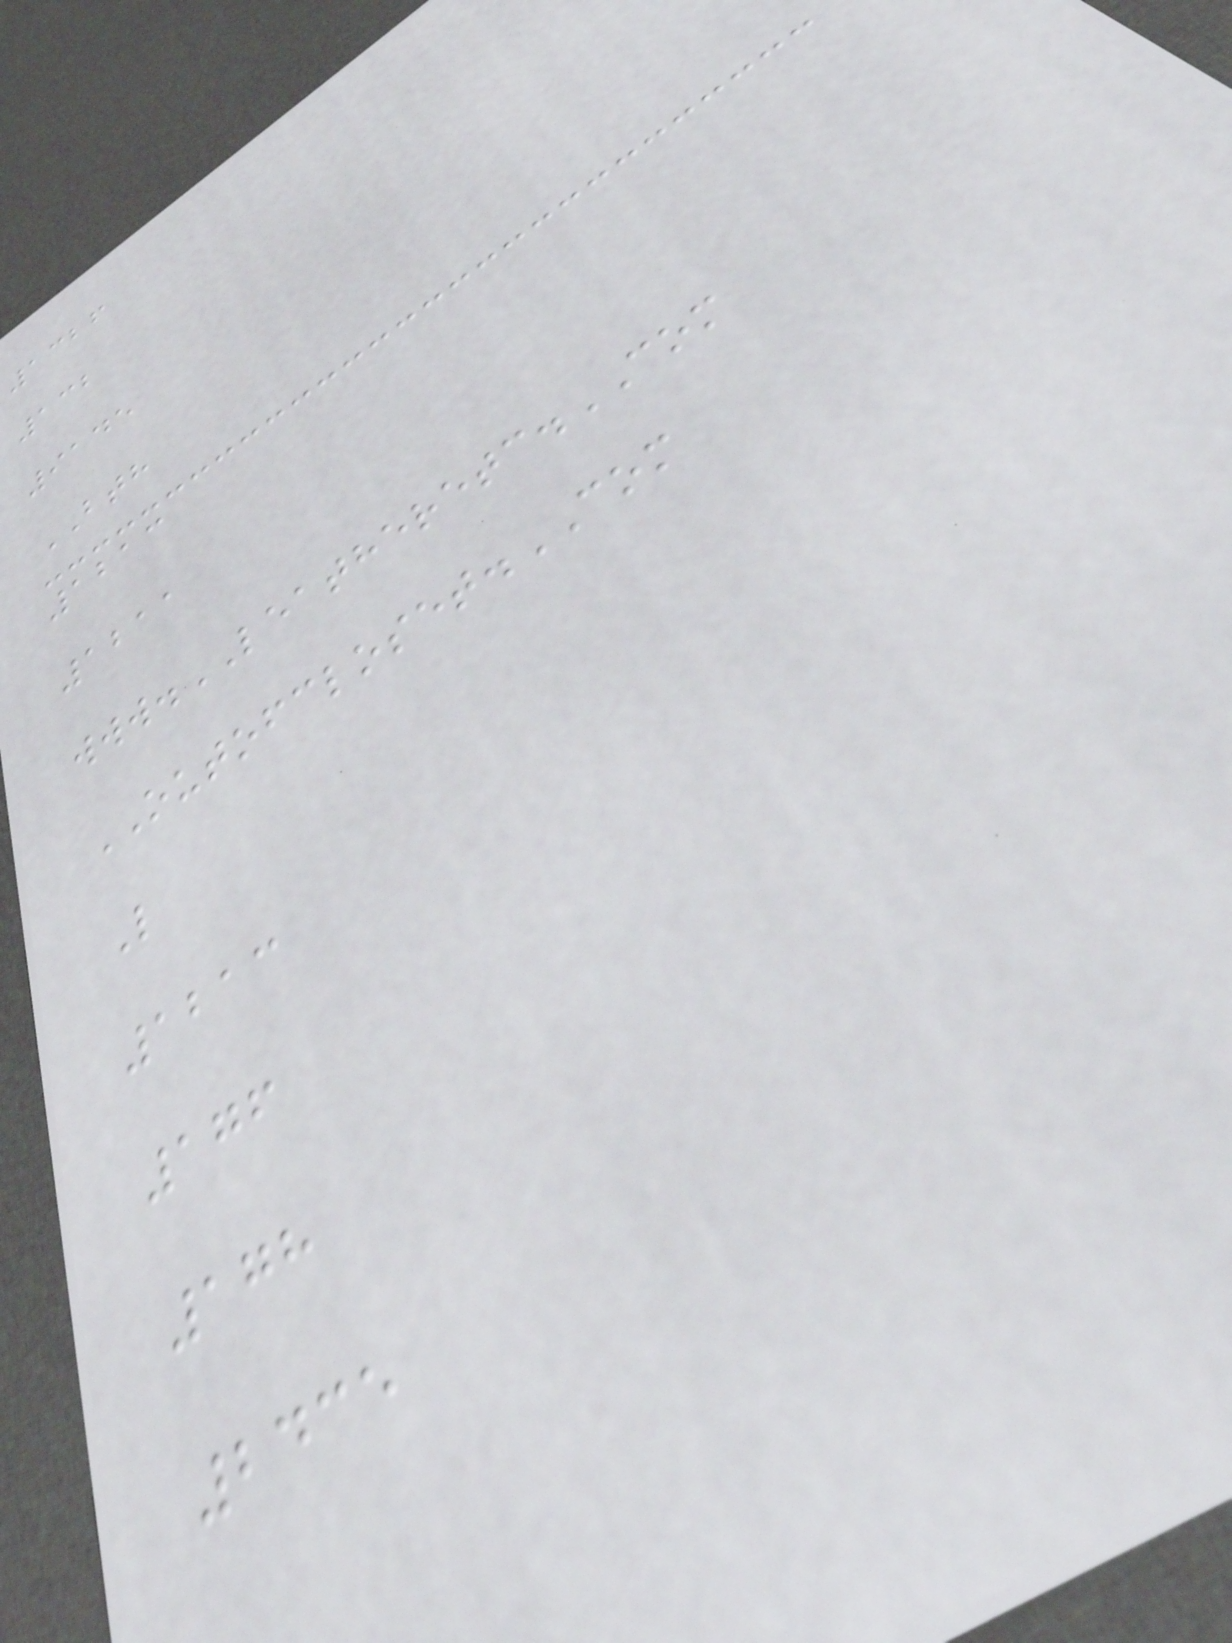1326
132
9145
BTH
1213
1211
www.LEATHERETC.COM
OUTOFCLOSET.COM
L
1213
176
178
2435
